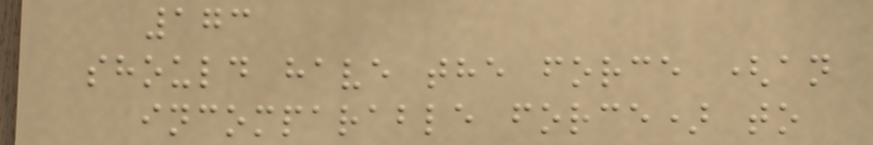173
should have the force (an
incomparable force) to
